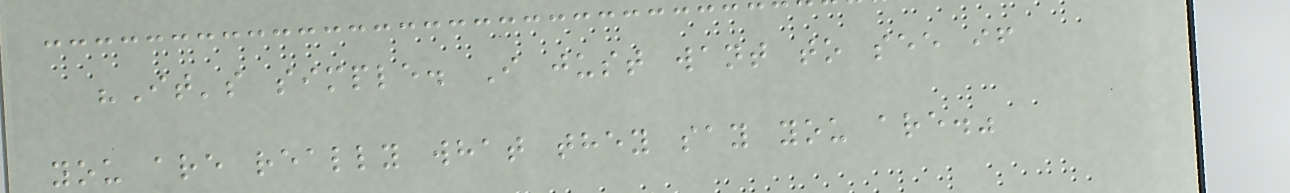"It's simple. I just want to see if
you are really what they say you are."
